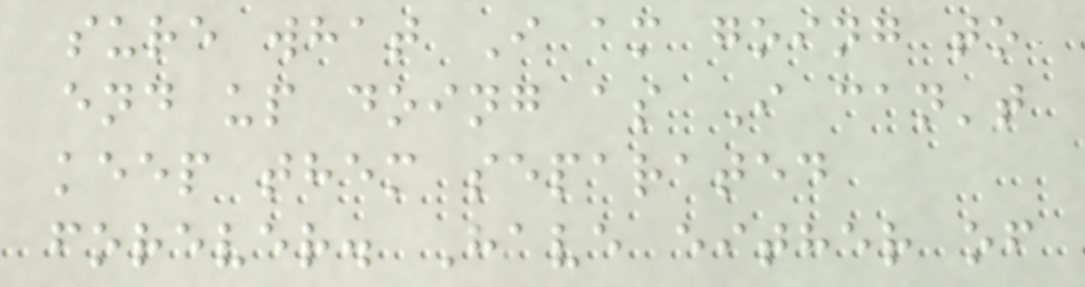sure what I am going to
end up doing as I can't
keep them separated
forever. Have either of
